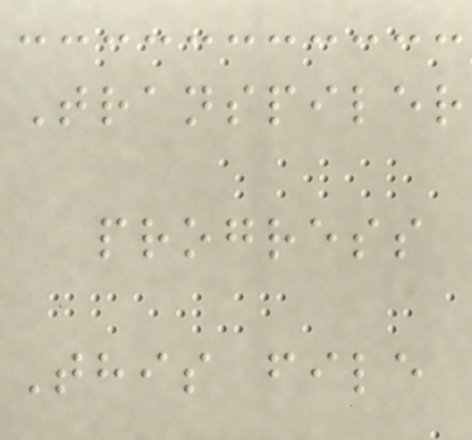Transpiler
progress
This file
